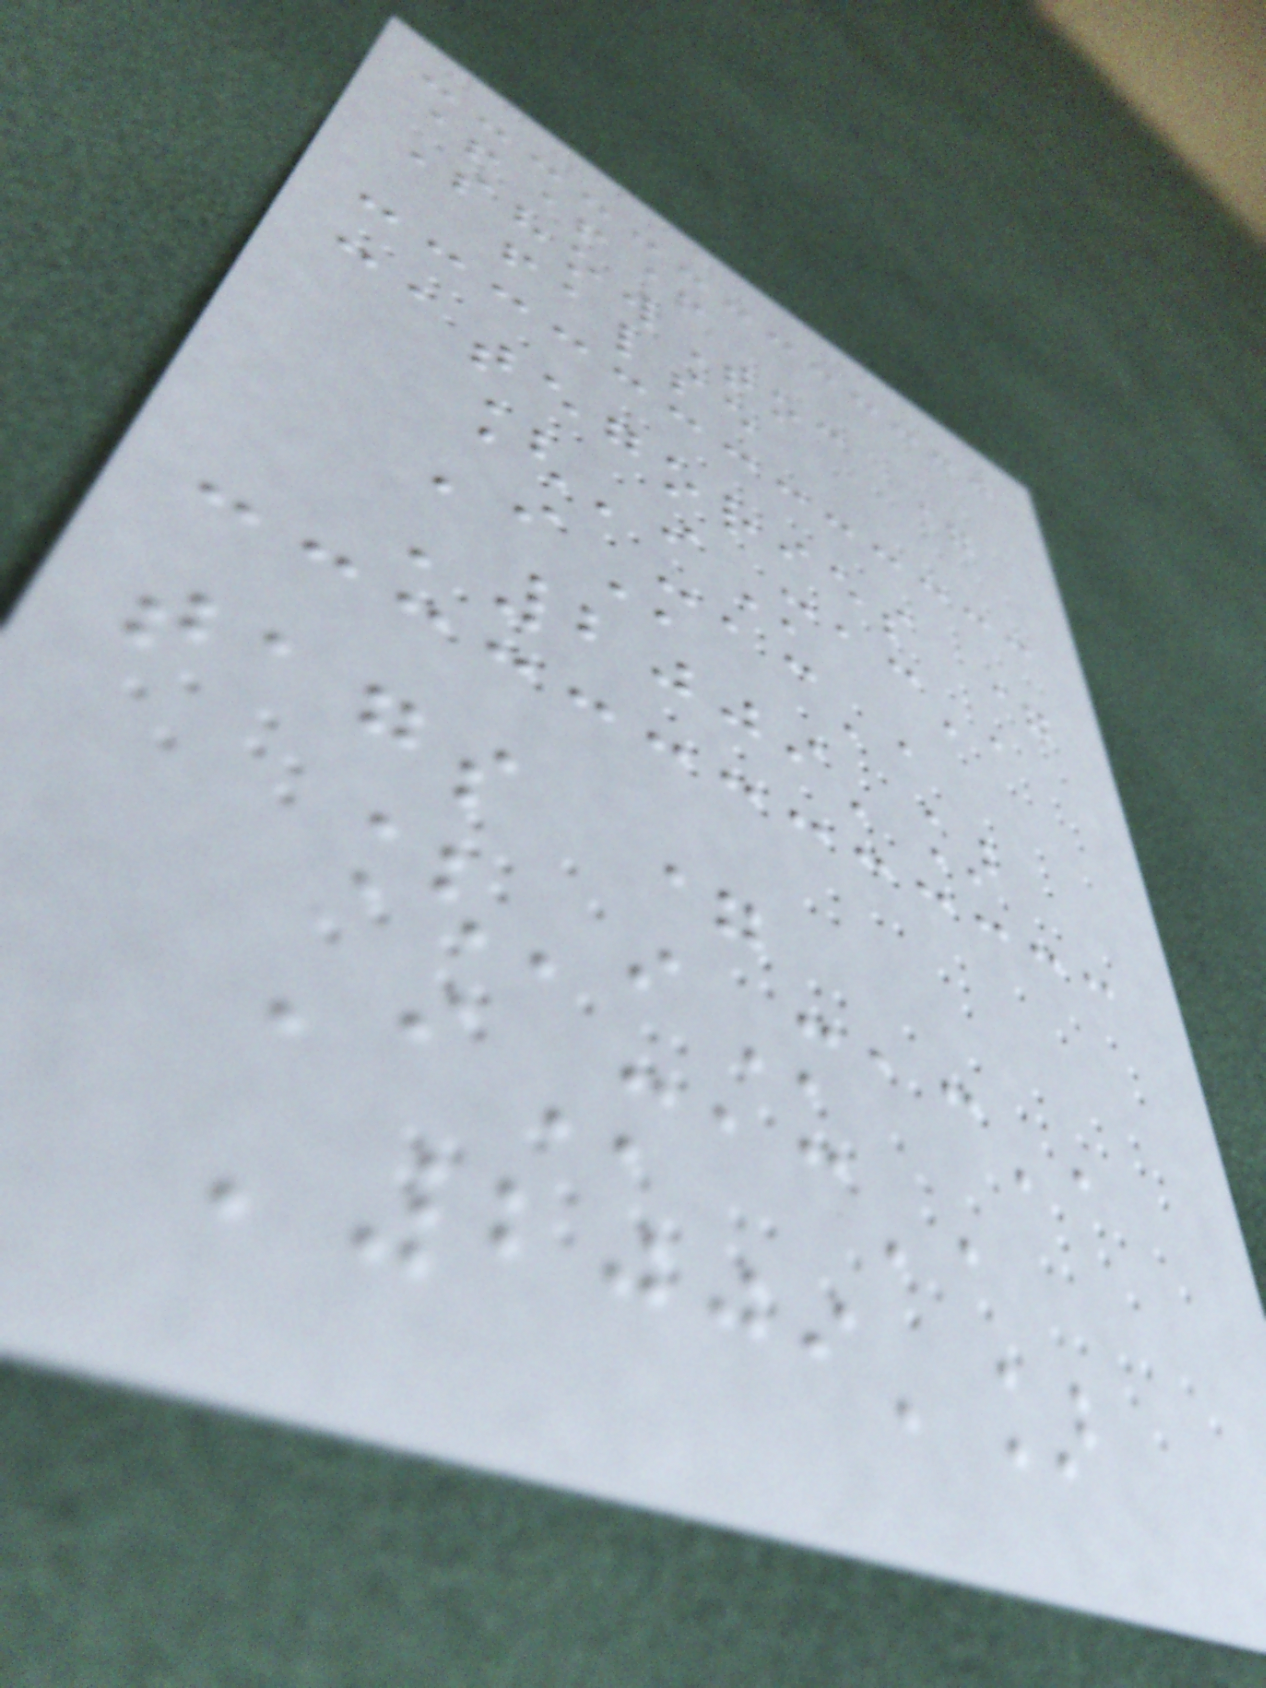+++
ShowToc =
false
categories =
['iMac',
'iMac',
'2009']
tags =
['iMac',
'iMac',
'2009']
